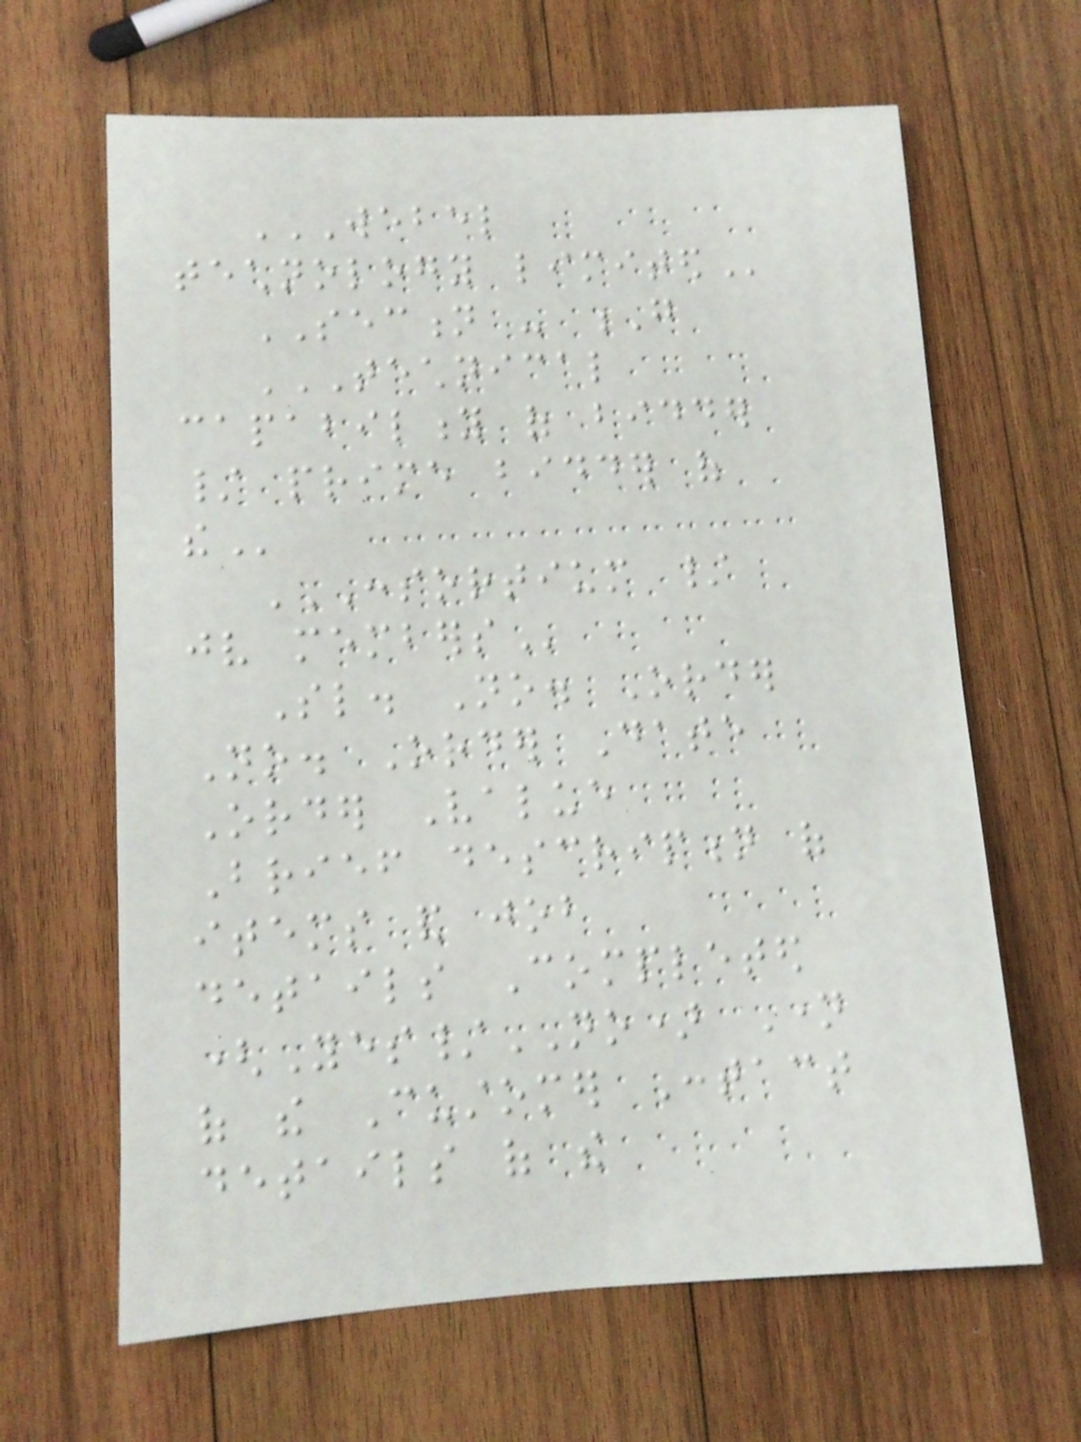WEBEL
TECHNOLOGY LIMITED
SECTION - G
TECHNICAL
CAPABILITY OF BIDDER
/ PRIME BIDDER OF
THE
CONSORTIUM /
JV MEMBERS
Sl. No. Order
No. Order Date
Order Value
Brief description of
items and job
details Completed
(Yes/NO) Name
of the Customer Contact
details of the
